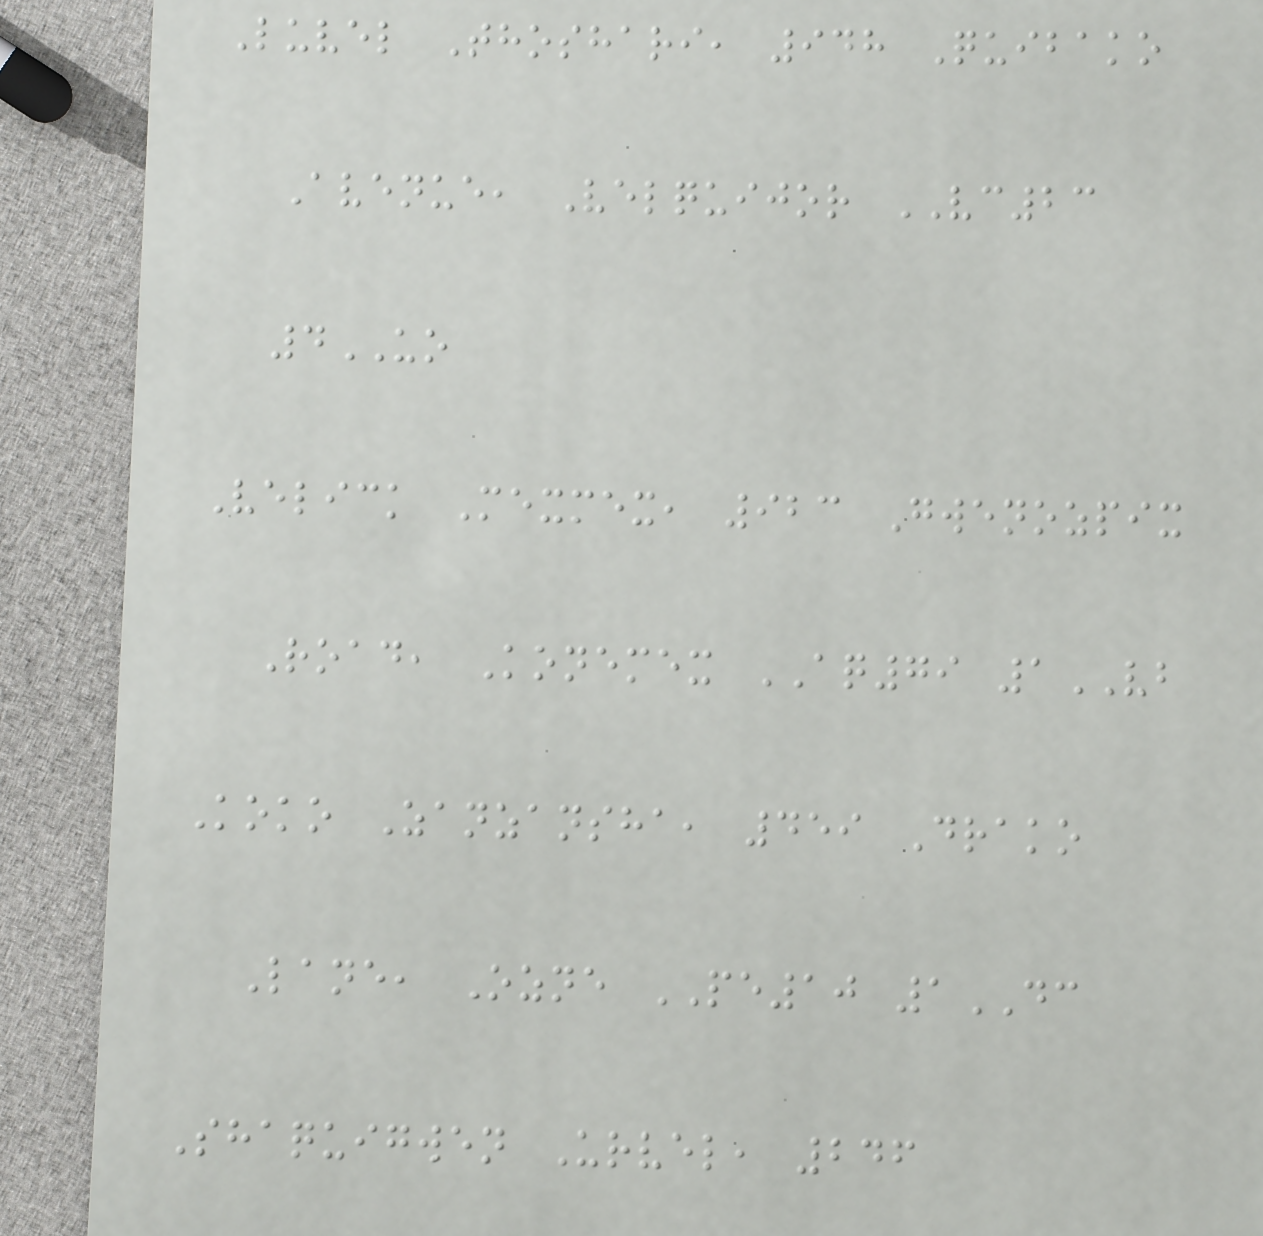Luvel Thoshari, 948 Quibako
Avenue, Velquijor VC23
4UO
Velick Mexmex, 923 Gwenozpix
Road, Konemex AQ79 1VB
Koko Zanzansha, 459 Drako
Lane, Ozne PE10 1DC
Shaquigwen Urvel, 246
